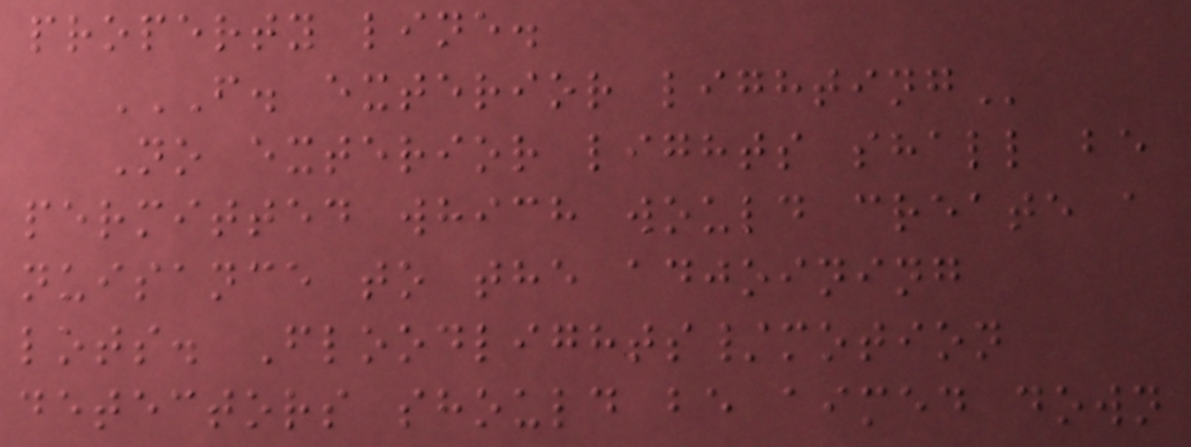property line.
F. EXTERIOR LIGHTING
No exterior lights shall be
permitted which would create a
nuisance to the adjoining
lots. Floodlights/motion
detectors should be aimed down
